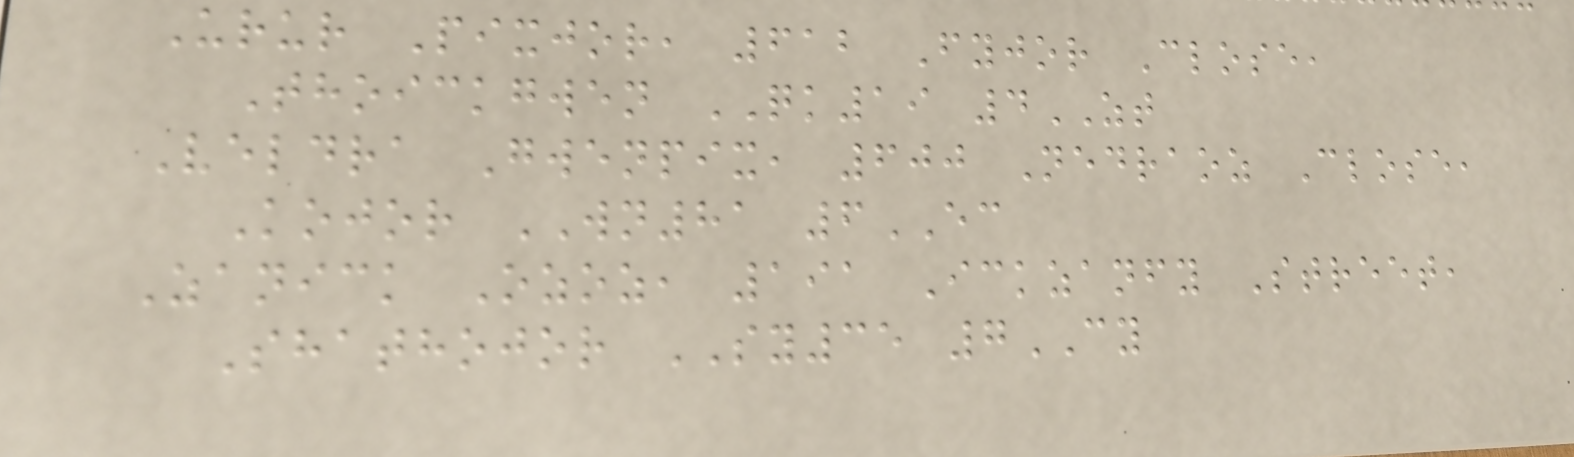Urur Pixjor, 612 Fyjor Close,
Thoickgwen QK19 4ZT
Veldra Gwenpix, 600 Nedraoz Close,
Kojor WN81 6EC
Zanick Ozoz, 191 Ickzanfy Street,
Shathojor SY35 7CY
